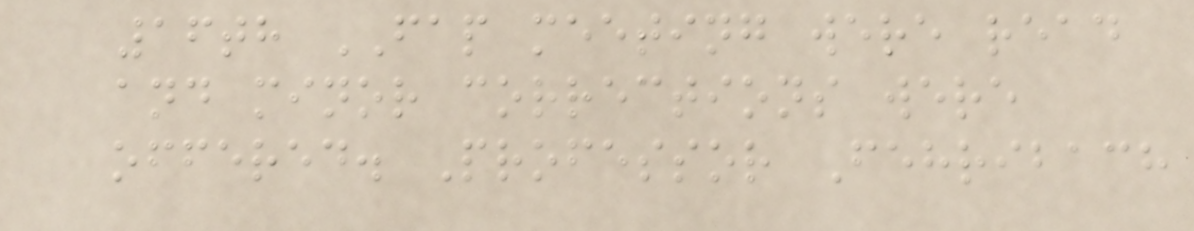16th FAP meeting were read
and minor corrections were
offered. Professor Fehribach
